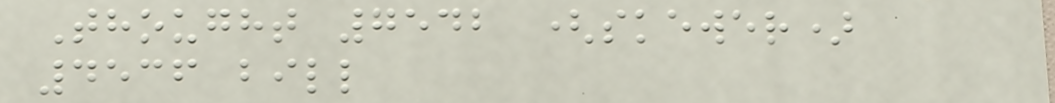Thought 7542 (skewer)
4536 bill
